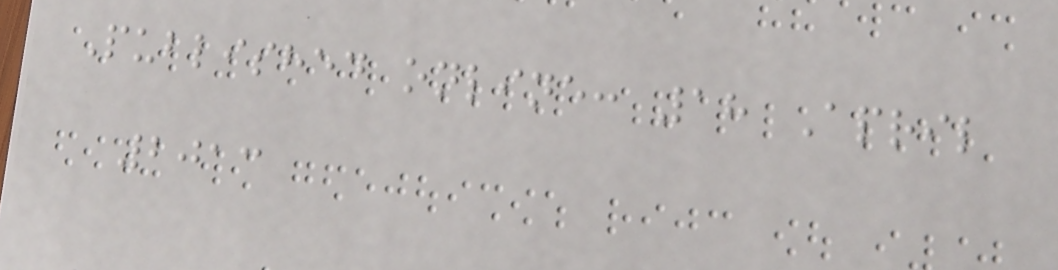Published online: 18 April
2013
